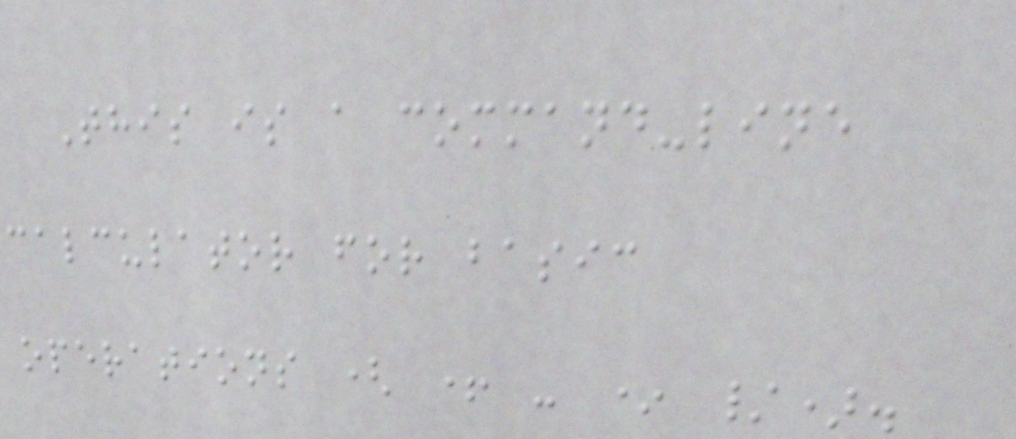This is a command-line
calculator for basic
operations ( + - * /).
